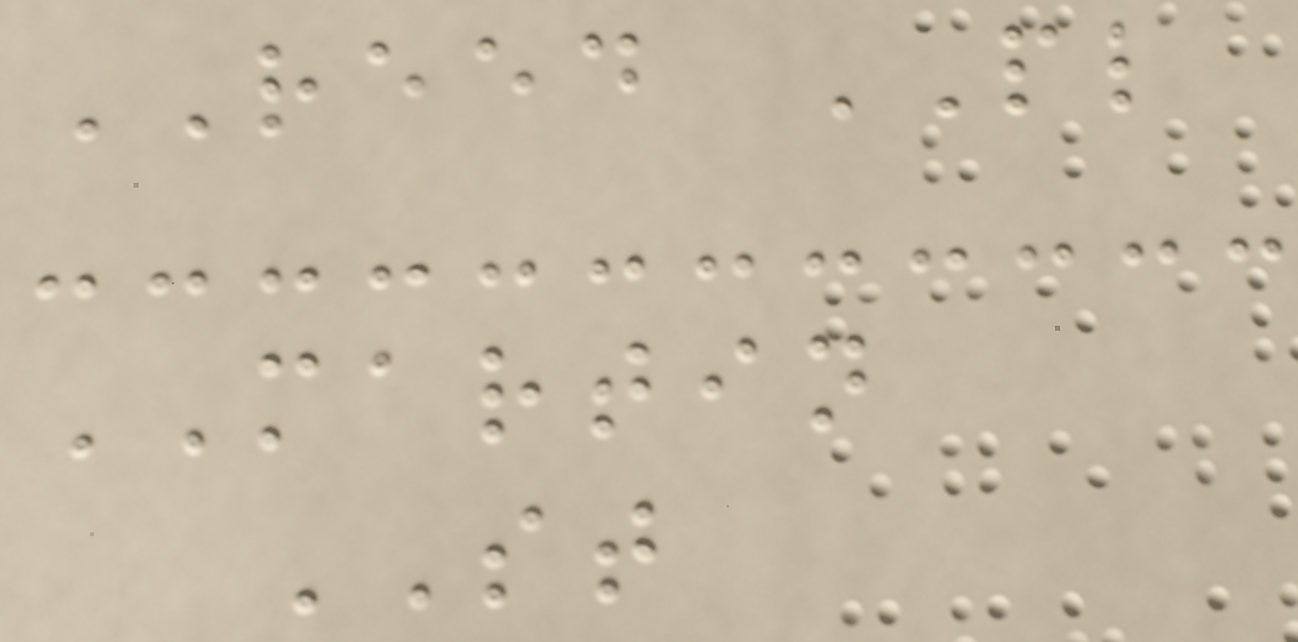REED PL
MARTIN
ST
